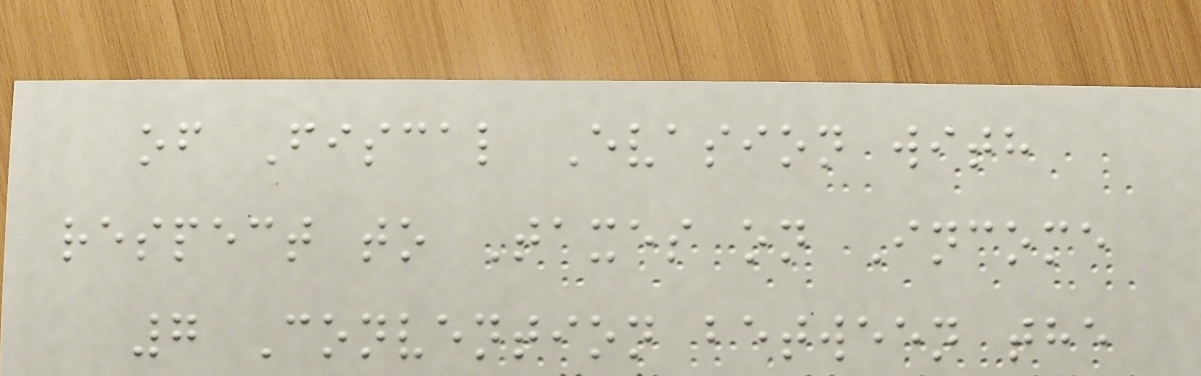of Fiscal Evasion with
respect to Taxes on Income
7 Convention between the
